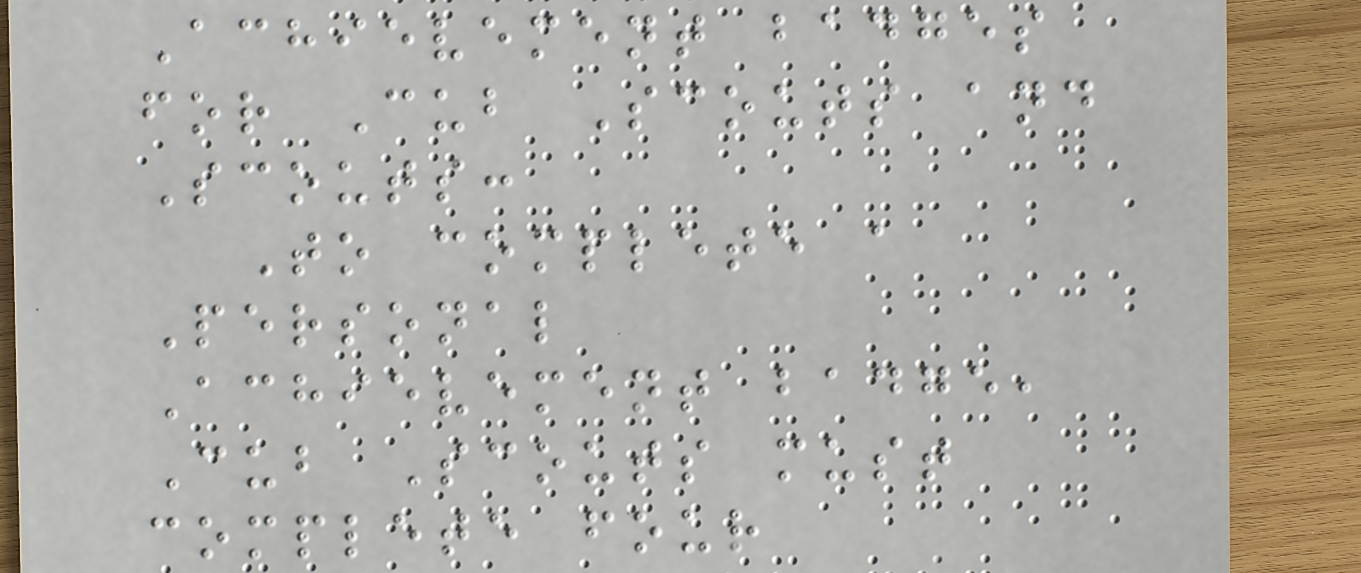Achievement badges
for Cub Scouts and
Scouts:
To complete a
Personal
Achievement badge,
Cub Scouts must
complete four
